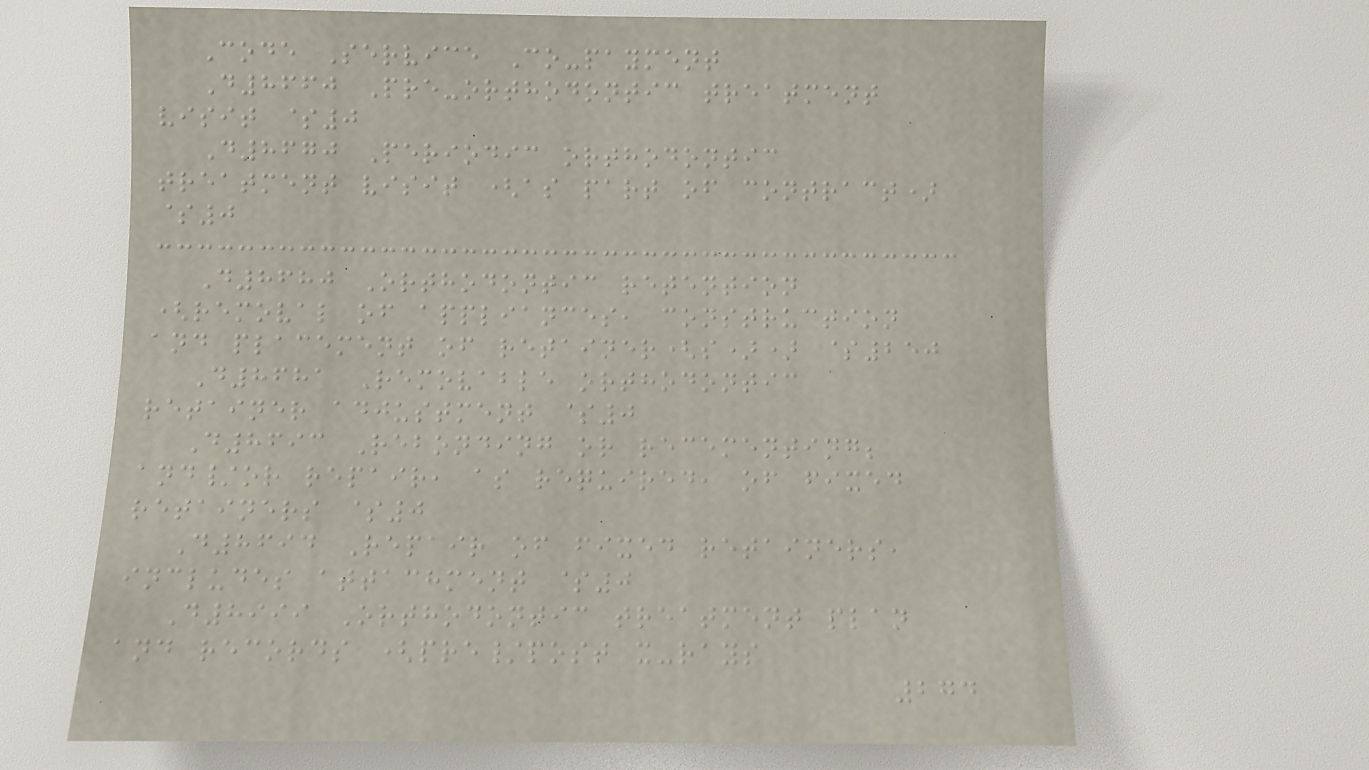Code Service Co-payment
D8660 Pre-orthodontic treatment
visit $0
D8670 Periodic orthodontic
treatment visit (as part of contract)
$0
D8680 Orthodontic retention
(removal of appliances, construction
and placement of retainer(s)) $250
D8681 Removable orthodontic
retainer adjustment $0
D8693 Rebonding or recementing;
and/or repair, as required, of fixed
retainers $0
D8694 Repair of fixed retainers,
includes attachment $0
D8999 Orthodontic treatment plan
and records (pre/post x-rays
274
